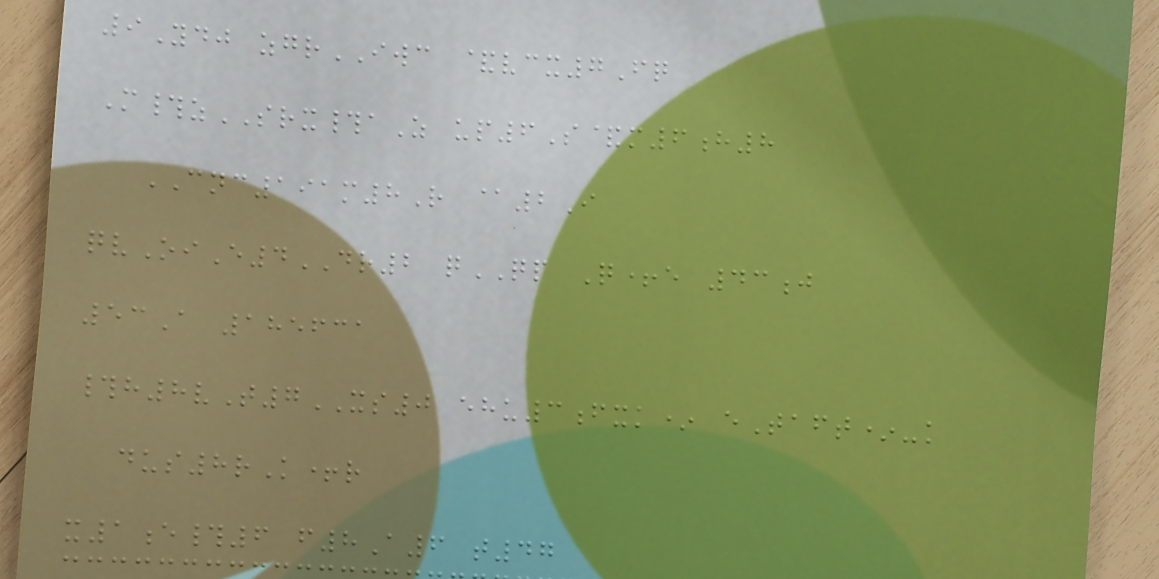9Ydj zgrIWC &vcx7Fq
M#zSRX#aZ up6S&m6h8
CNC191m8R @2I
qvOiE4DR2 qQP Q+e 43j
53A 185631
#h8vT7XS0 ehu3fxk* eTaft*-k
dus8rK+r
x1e#6 f8A6 t47
